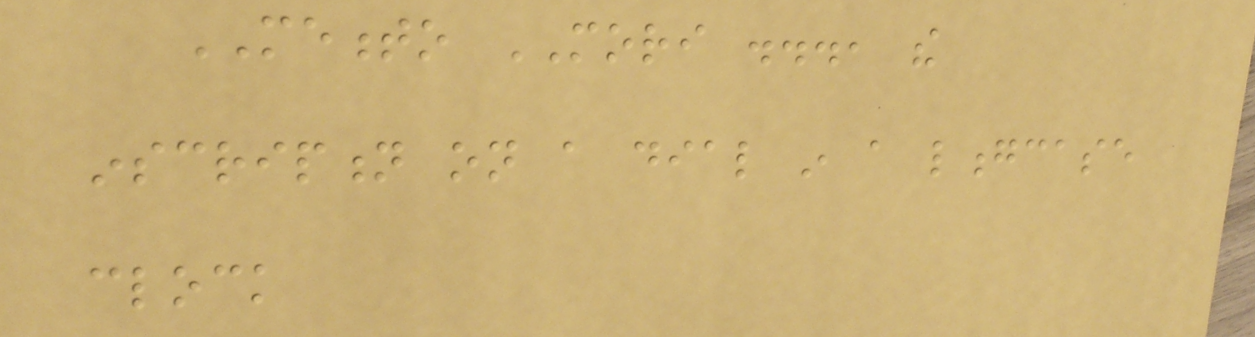MEMENTO MORI ..., the
inscription on a dial in a longcase
clock
